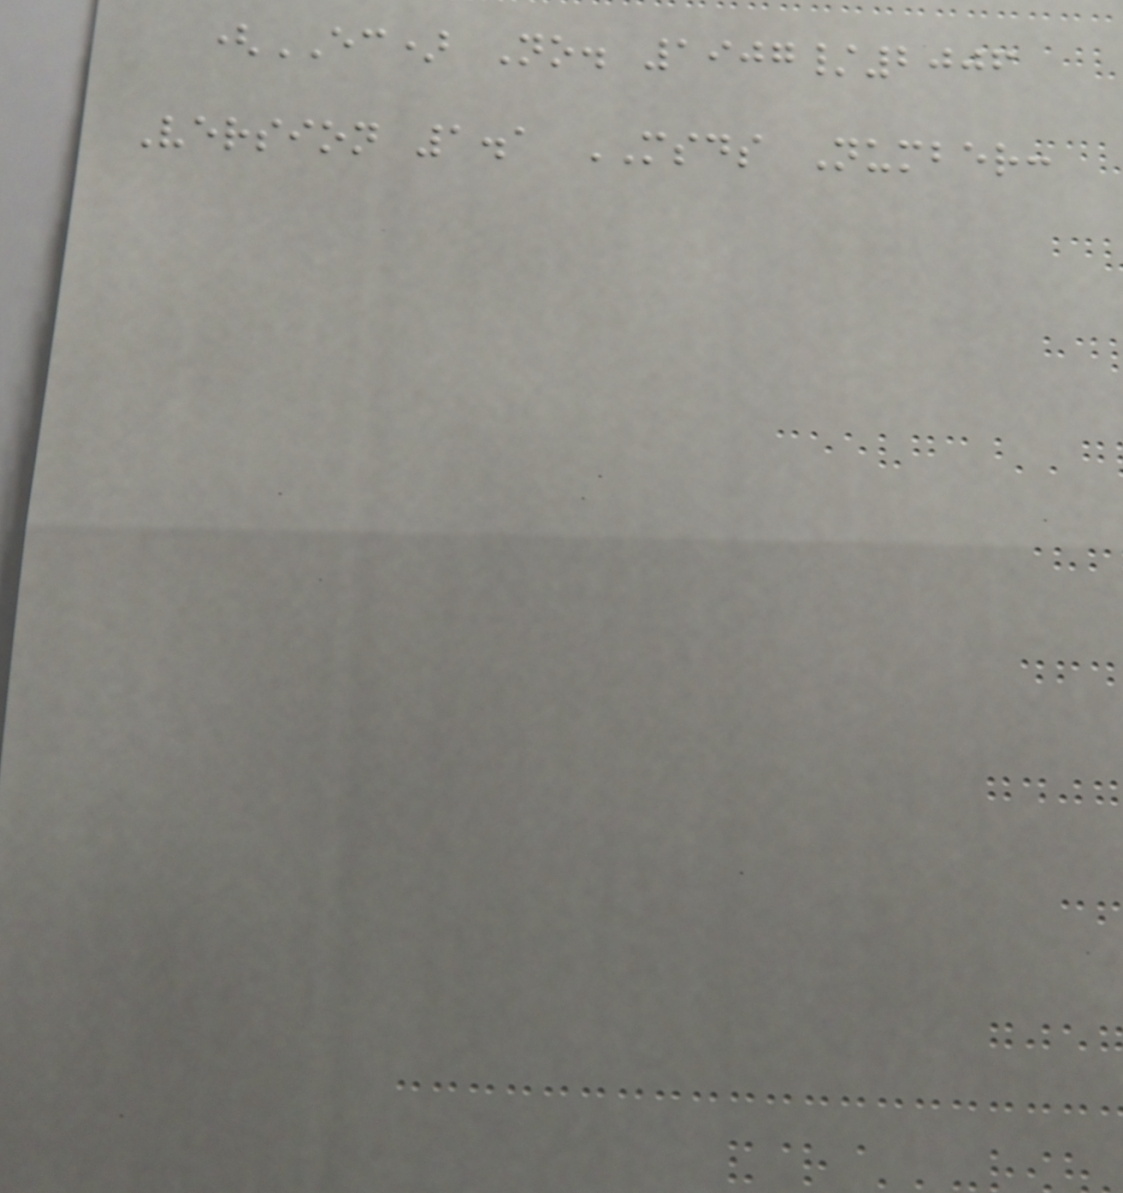(EC) No. 1907/2006
Version 1.1 MSDS Number:
